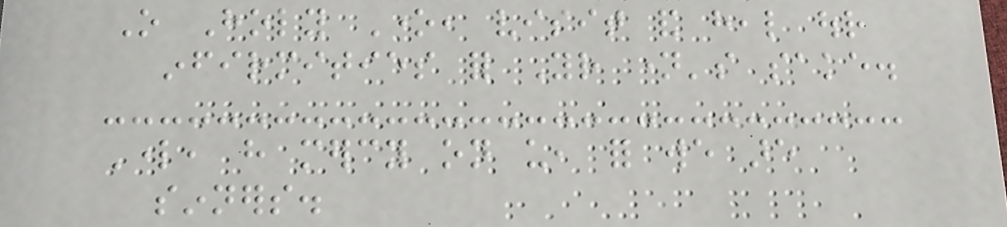O Holy One, visit and heal our
infirmities for Your name's sake.
Lord, have mercy on us, for we are
sinners.
